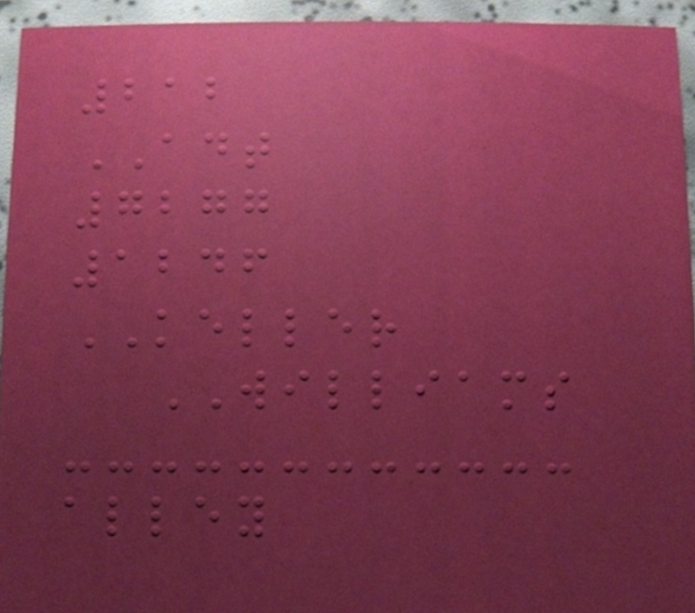212
ADT
7277
1246
KELLER
WILLIAMS
alley
